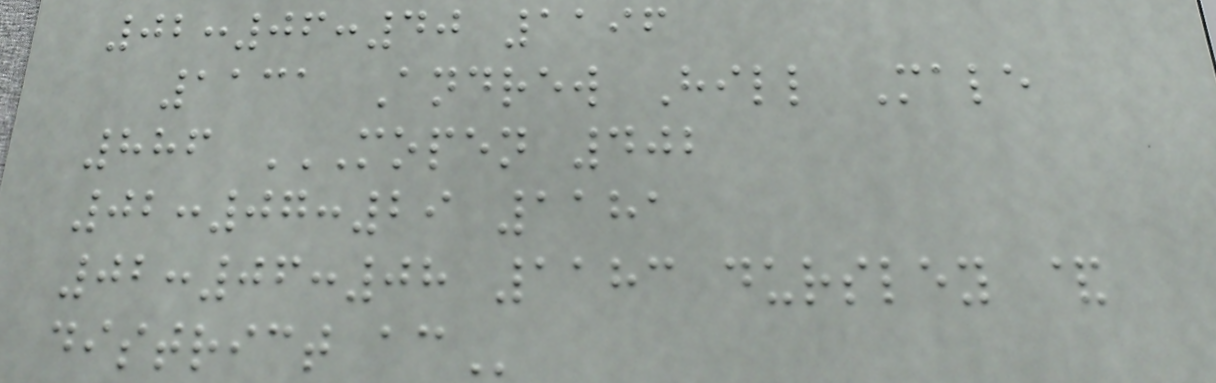02:06:40 1196
1131 Andrew Hill Male
886 MOPEN 402
02:07:29 1181
02:06:08 1183 DURSLEY &
DISTRICT AC
